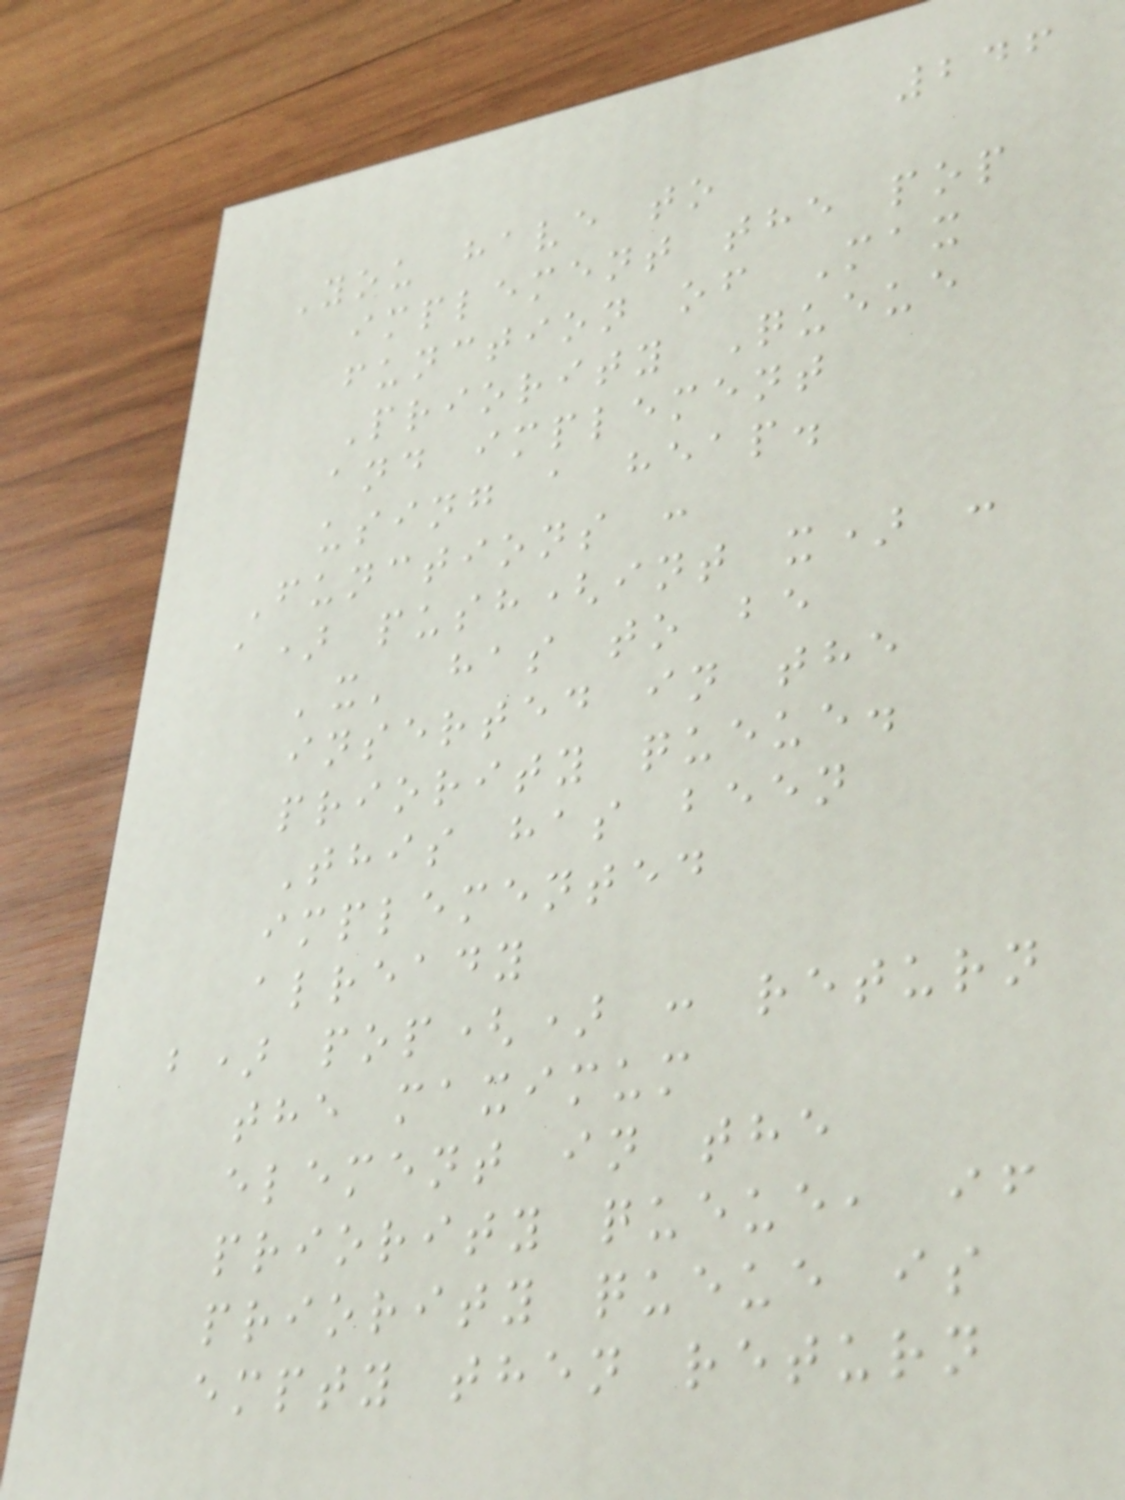246
You have to
implement the pop
function of Max
Priority Queue
and implement
using a heap.
Functions :
a) push(int x) :
'x' has to be
inserted in the
priority queue.
This has been
implemented
already
b) pop() : return
the maximum
element in the
priority queue, if
priority queue is
empty then return
